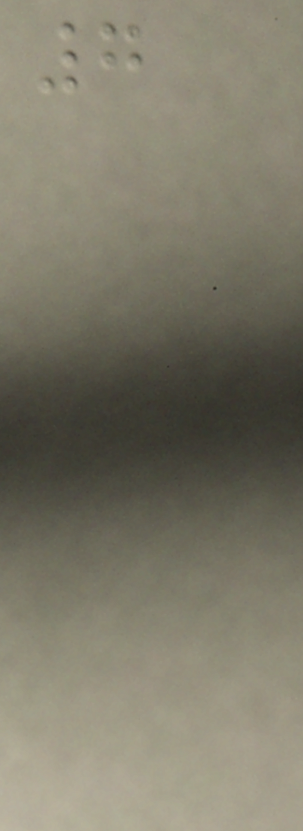7
